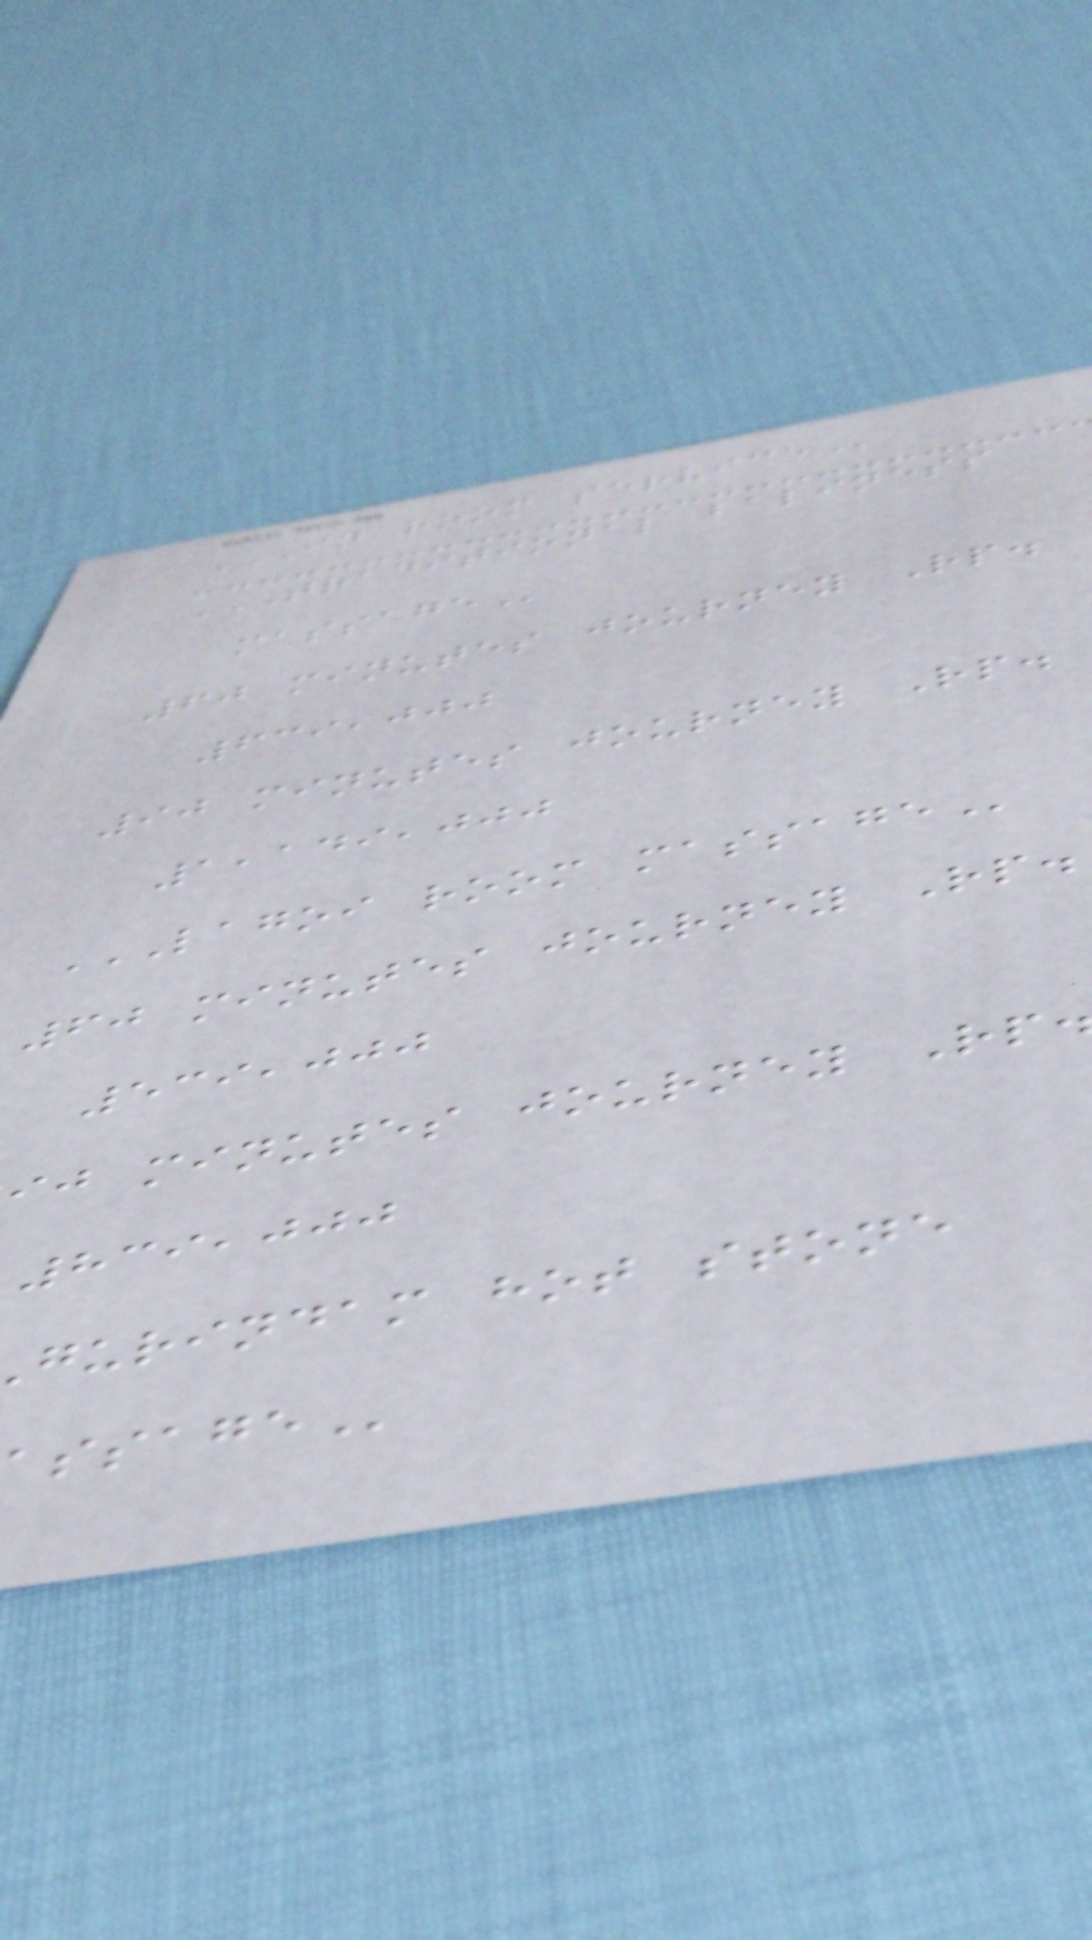IN ROOM SERVICE
TRADITIONAL BALINESS
60 minutes journey Rp.
639,000
90 minutes journey Rp.
1,149,000
LAGOI ROOM MASSAGE
60 minutes journey Rp.
539,000
ij minutes journey Rp
839,000
gurindam hot stone
